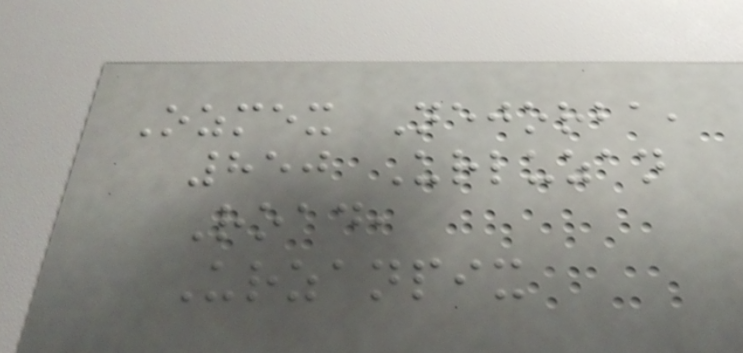Ozmex Nejorba,
850 Urluzan
Road,
Urzanpix
